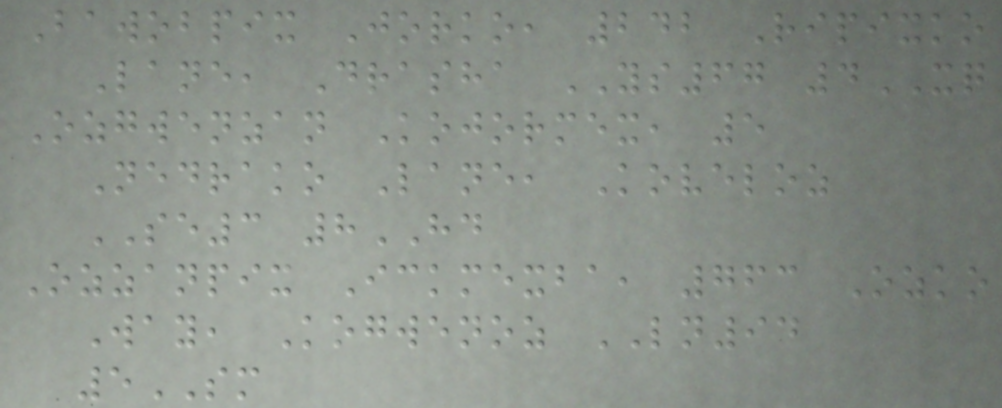Bawobpix Jorko, 242 Ripixko
Lane, Drasha YS67 4XQ
Ozgwenzan Kojormex, 5
Nedrako Lane, Koveloz
SE3 8HD
Ozzanpix Ickmexba, 763 Ozko
Way, Kogwenoz LN94
5SM
